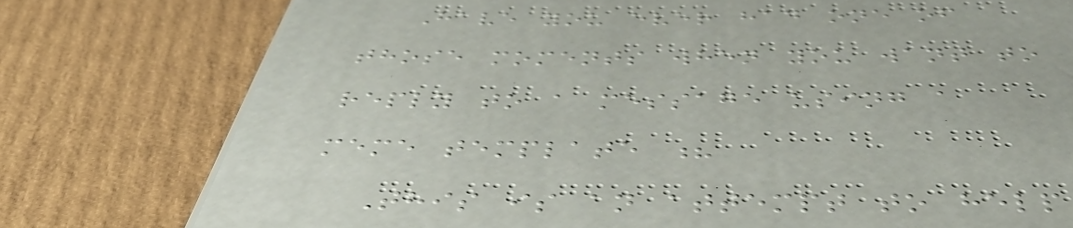Have you ever had one of
those moments when you want to
reply to a message using a
meme template ?
This is an attempt to help
